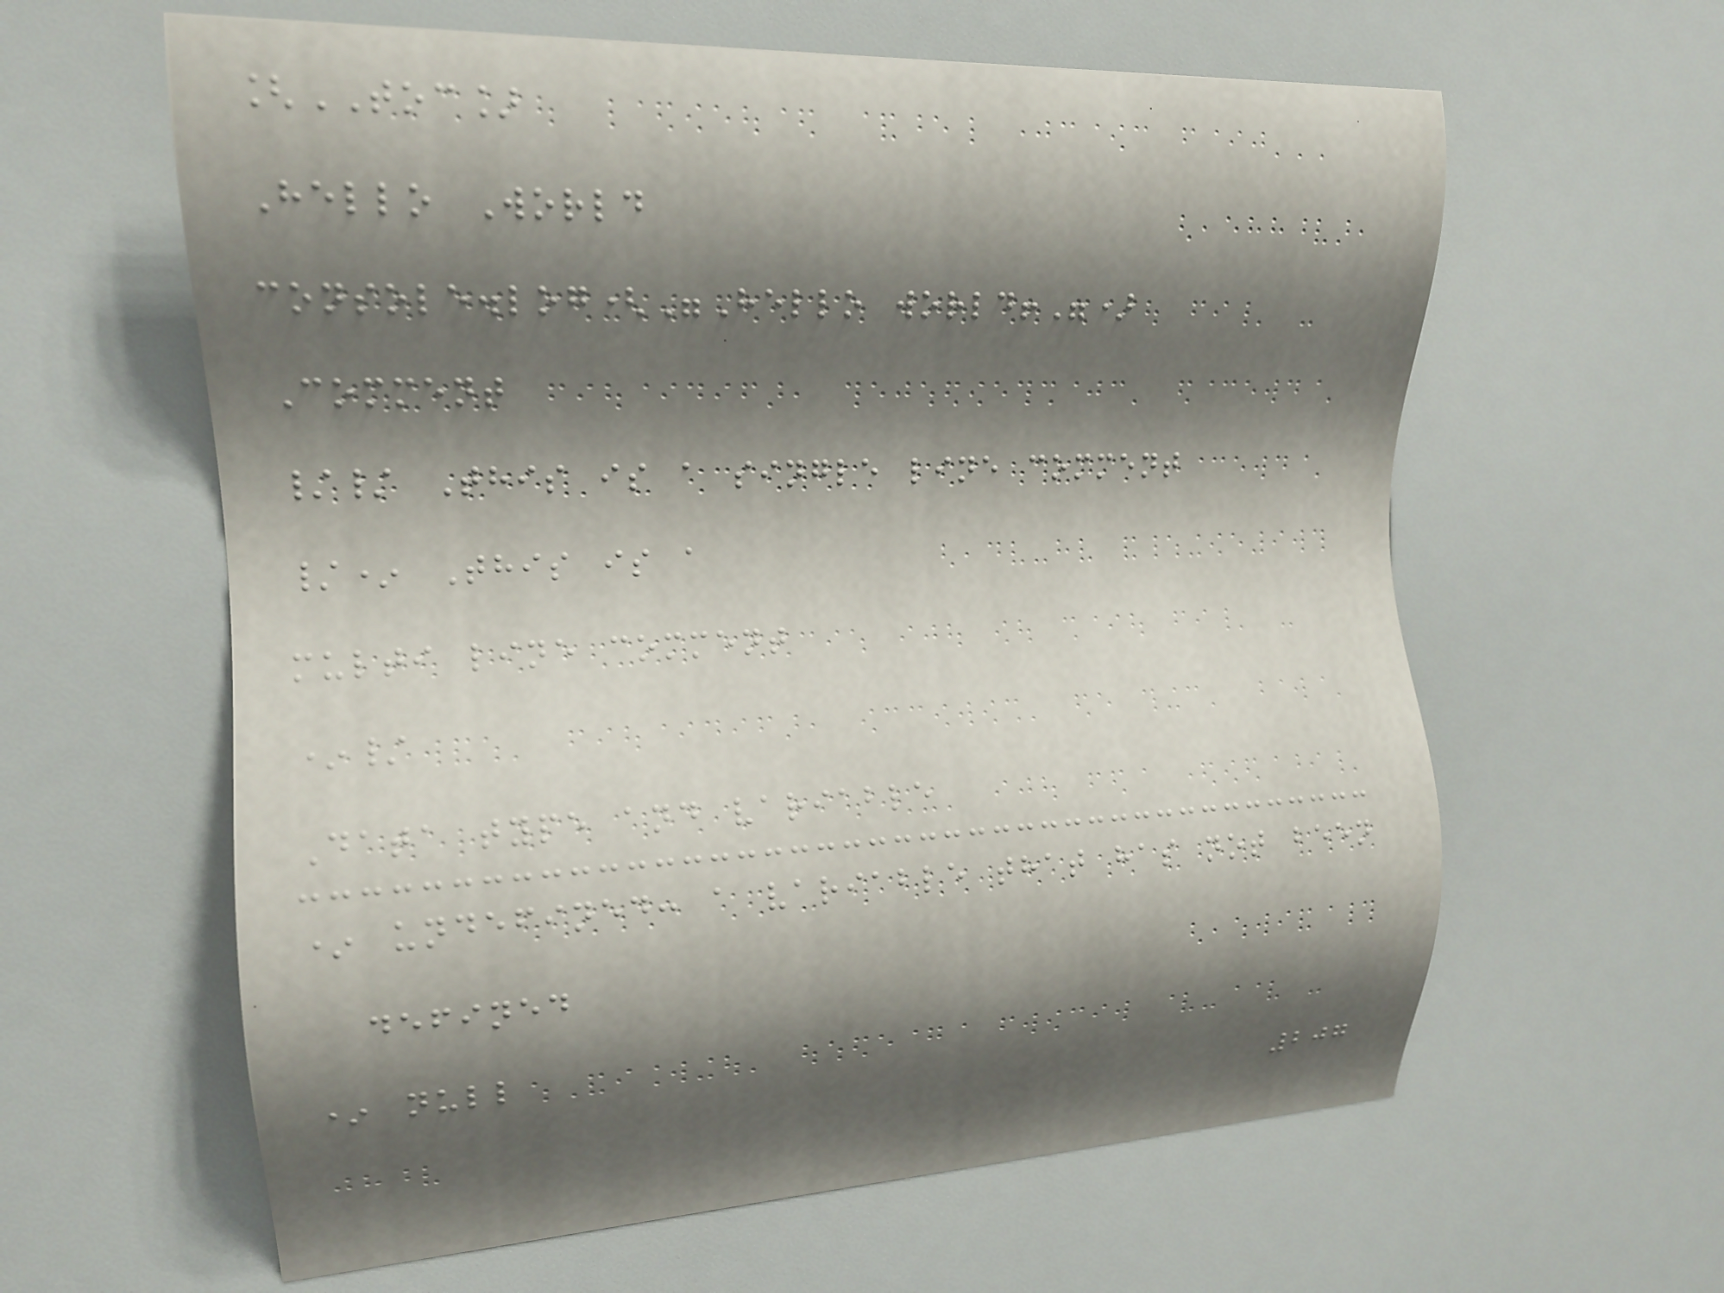[TOC]
Hello World
console.log("Hello world!")
Comment
// This is a single line comment
/* This is a
multi line comment
*/
Data type and variable
* undefined: a variable that has not been
defined
* null
207
